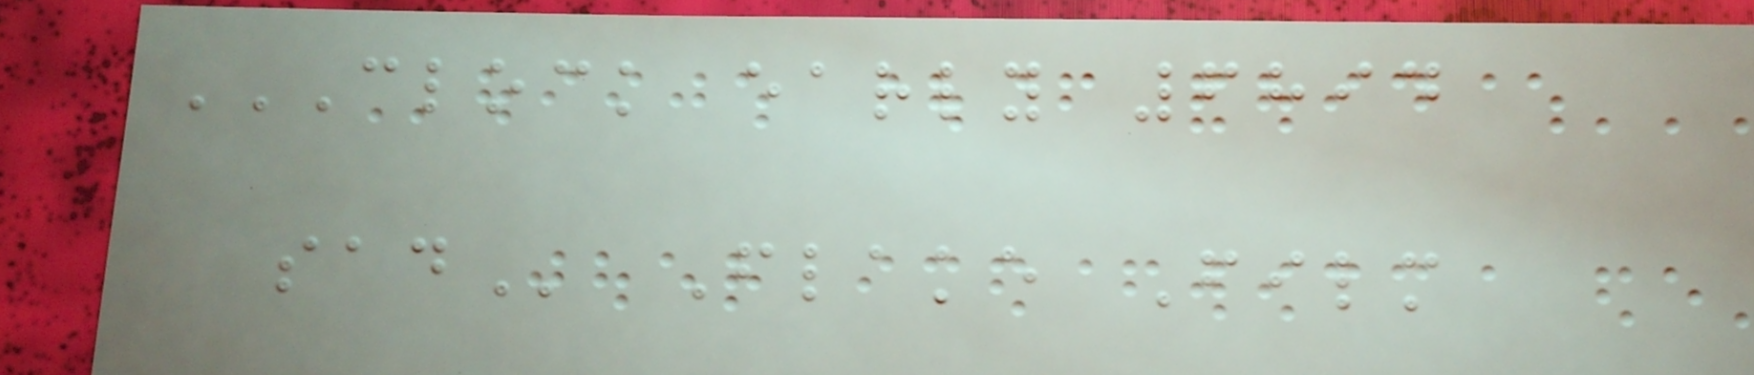CLOCK EARLY 6894
SAD Flake Film
